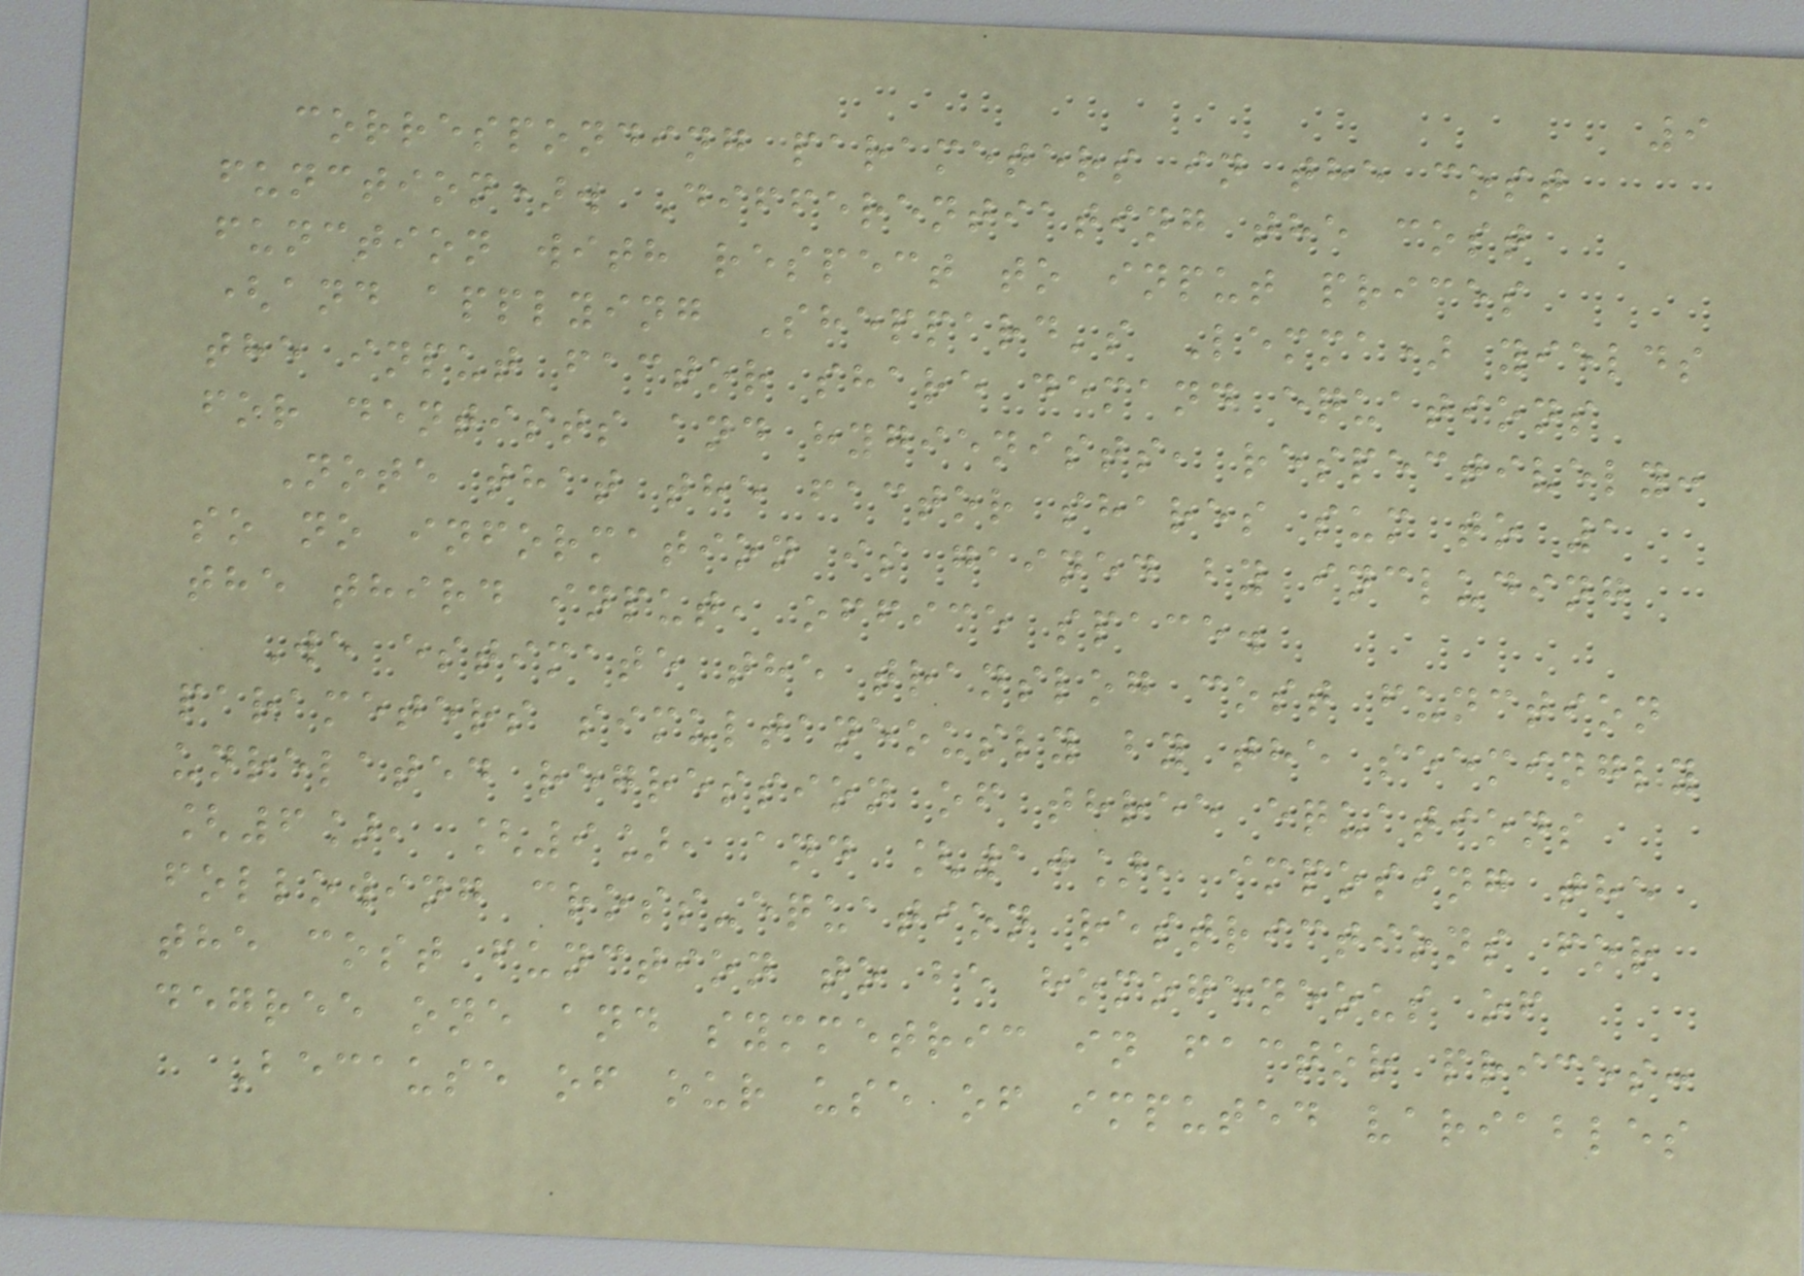9
corresponding parameters in the cost
function). Differentiating the cost
function with respect to input prices
(and applying Sheppard's Lemma) yields
the input factor share demand equations
for dentists and hygienists, respectively:
Note that the factor shares sum to 1
so no information is gained by including
the third input, office space.
We estimate the translog cost function
parameters simultaneously by the seemingly
unrelated regression of three equations
[6], [9], and [10], imposing the
following cross-equation restrictions for
the cost function to be homogeneous of
degree one and symmetric in factor prices:
Because of our use of imputed variables
